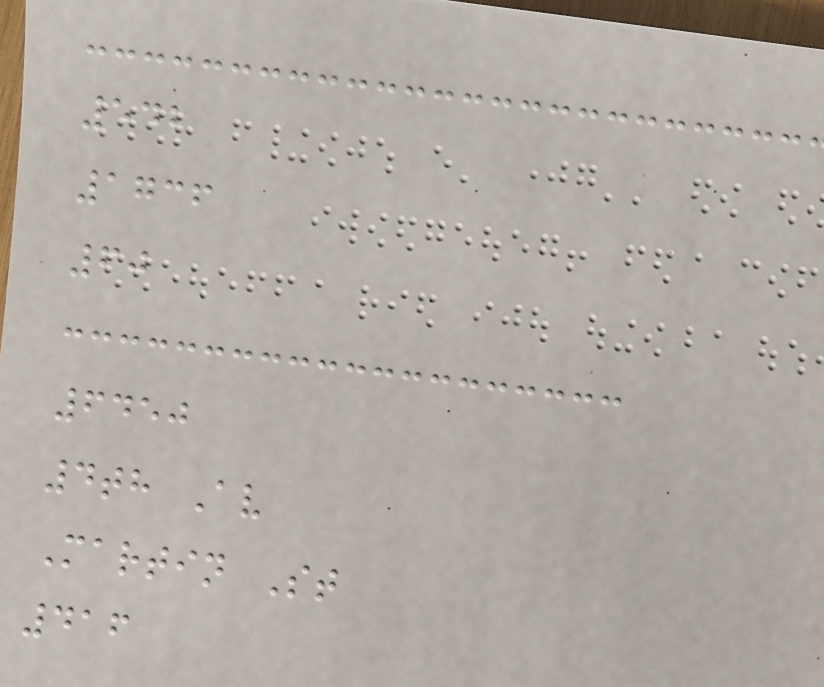542
1736
60
6450
4th Av
Martin St
416
